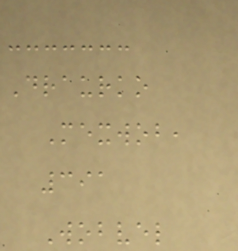Draurko
Mexwob,
391
Wobvel
